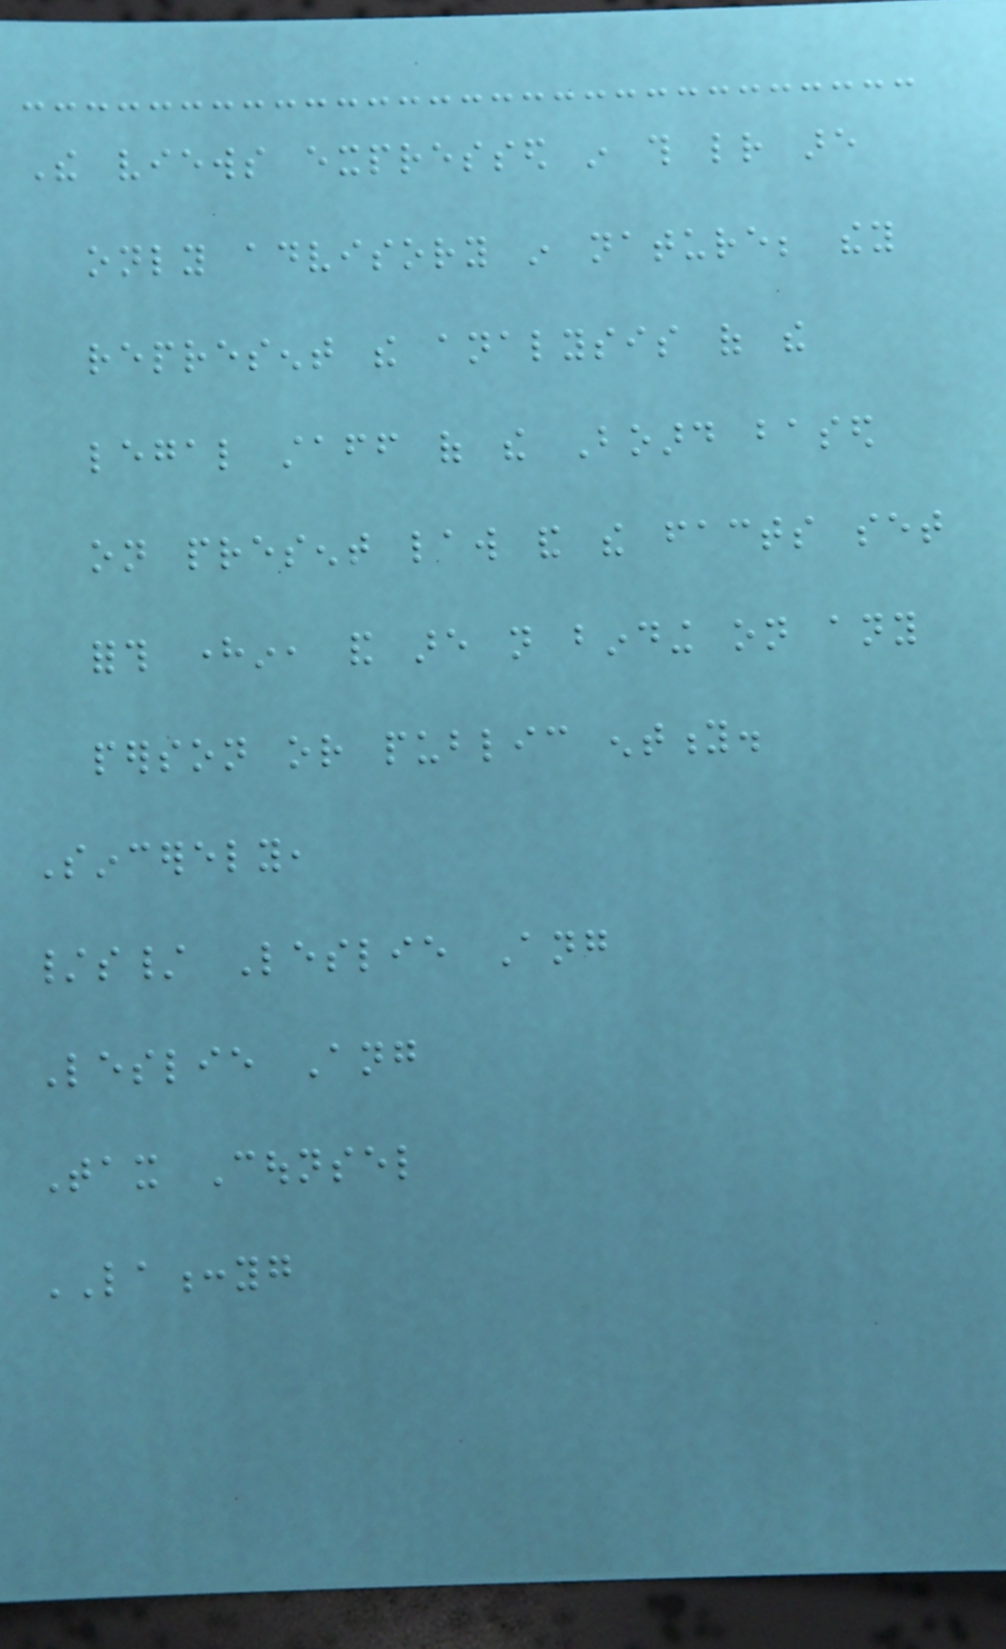The views expressed in this letter are
only advisory in nature; they
represent the analysis of the
legal staff of the Board based
on present law and the facts set
forth herein, and are not binding on any
person or public entity.
Sincerely,
/s/ Leslie Ang
Leslie Ang
Tax Counsel
LA:yg
